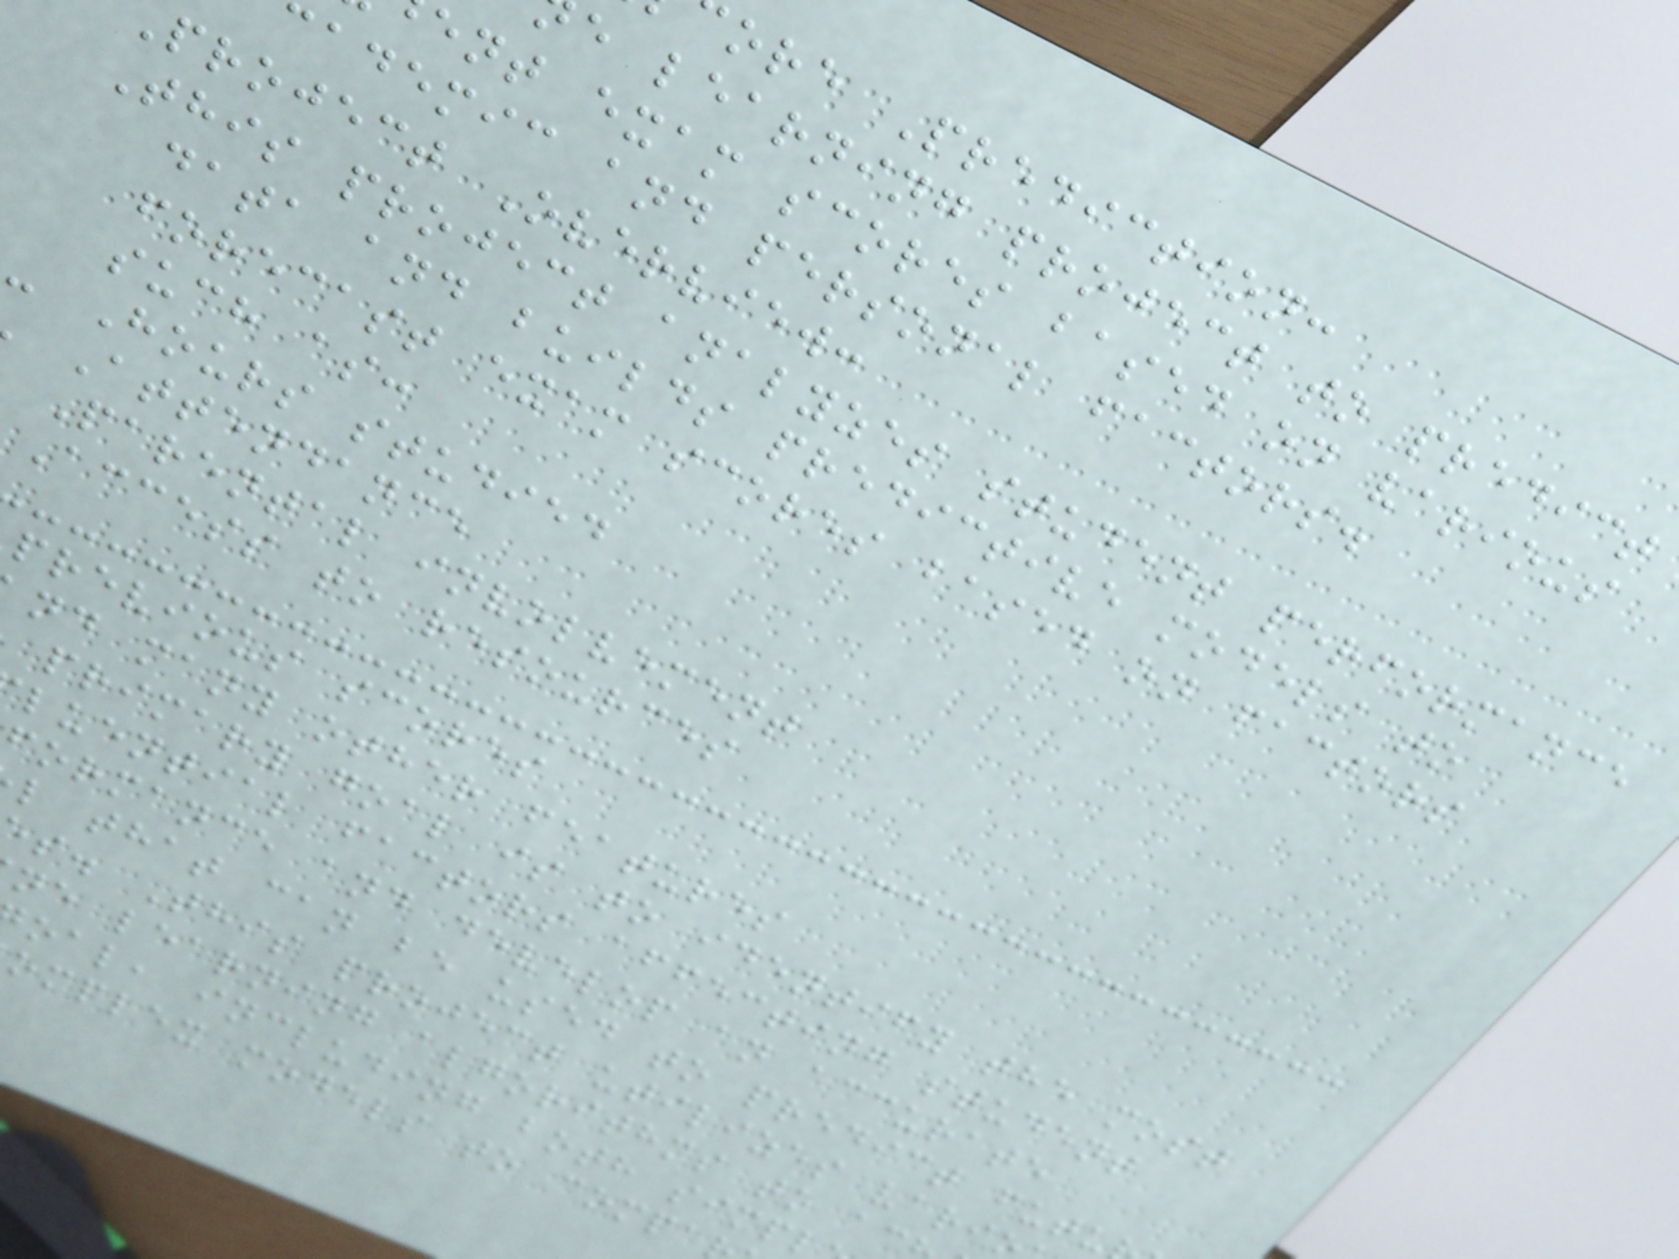ore Prediction:
e learning project to predict
ent exam scores based on various
cademic and personal factors.
project Overview:
This project analyzes student performance
data and builds predictive models to
forecast exam scores based on factors
such as:
- Hours studied
Attendance
Parental involvement
Access to resources
previous scores
nd many other features
primary goal is to identify the most
luential factors affecting student
formance and develop an accurate
l that can be used to predict futu
s. This project utilizes vari
ne learning algorithms to ac
oal, including both simpl
omplex models to compa
